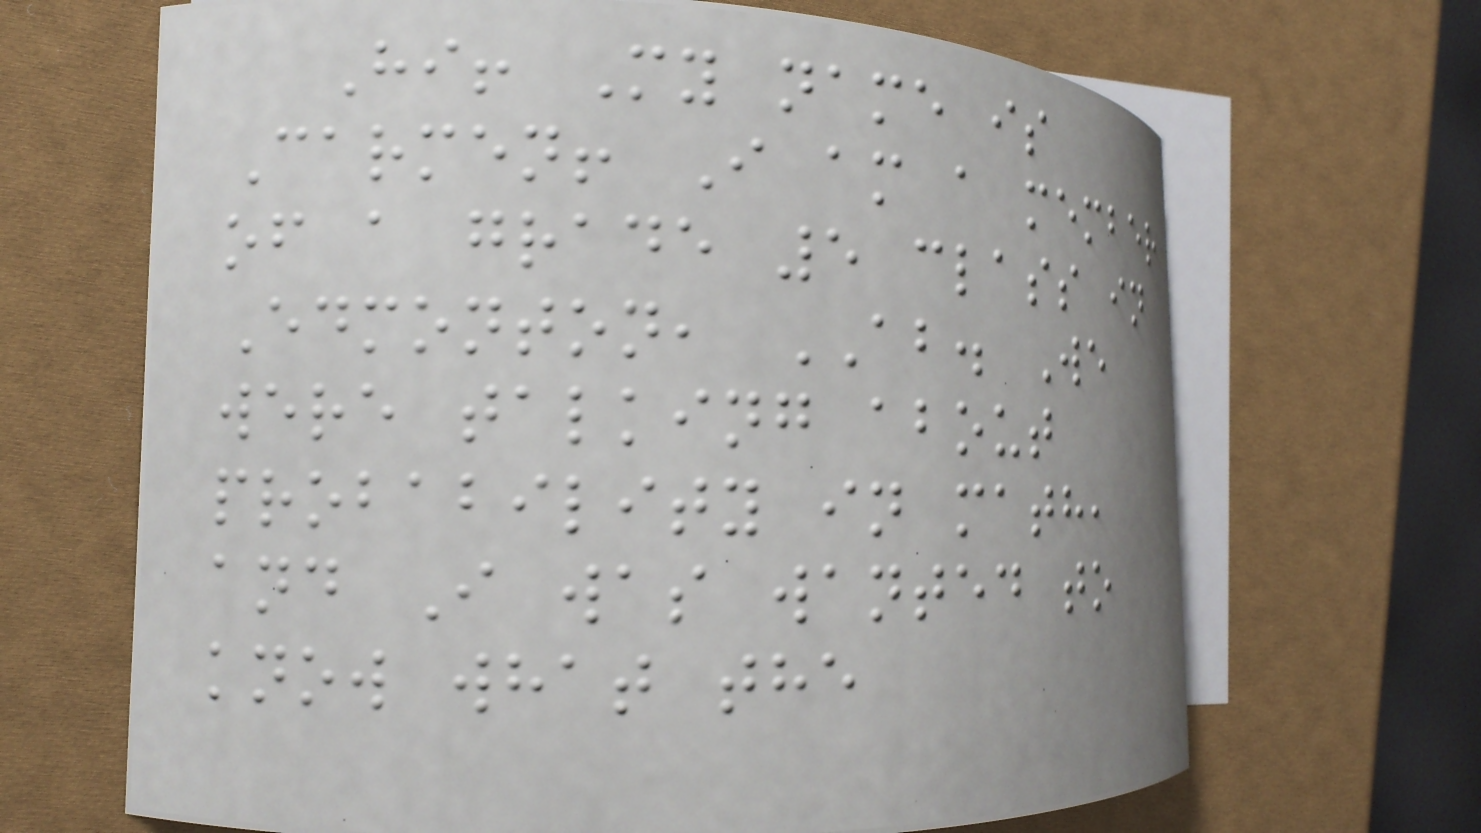Hi! My name is
Carmen! I am a member
of a grade 5 class in
Edmonton, AB. We
were talking about
probability in math,
and I was wanted to
know what the
